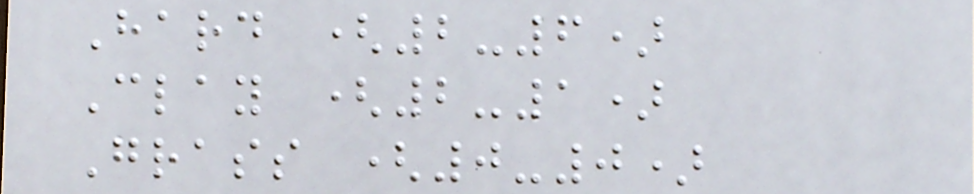Hard (2-6)
Clay (2-1)
Grass (0-0)
